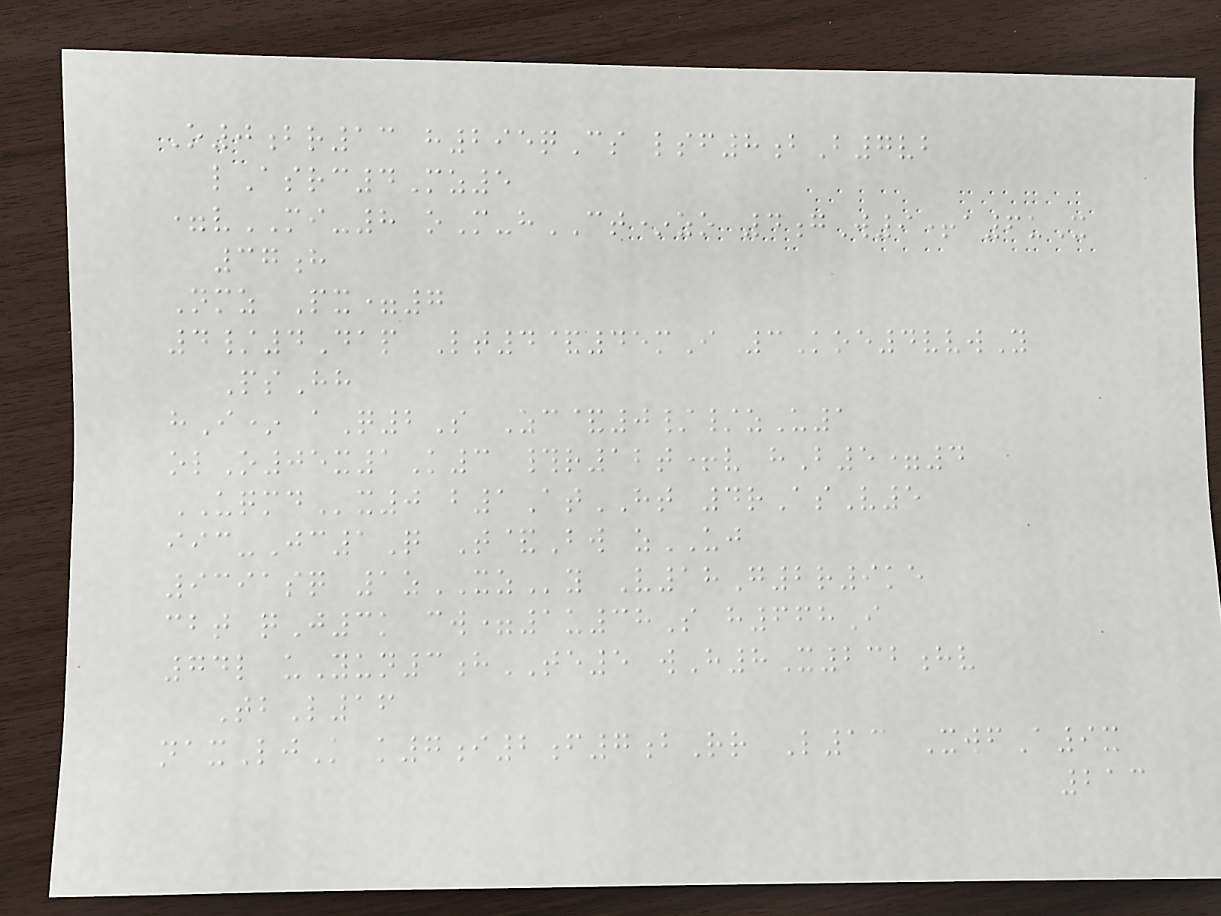O0br13 h295qCs lsf8bB7vb
lAsrc4Mz5
=vMI-8 oM-hCT*zo 4gW9+a6uX
37h
Nmz Px=7
4/4Dap Lt4&45mI 3Koe4vvwY
PsHh
hI* aQ2S Zc&0//zU1
olO05x1K3 #r12t+v hB5=4
UQMDx0 b1AtHT 4rAsV5
iic-Jc1Q T&Bw zUJ
9391sq 1zXZy V18G2r9ke
cbt qJ3k cw=1u38S h668I
74l uYun3hTE5 wH8X232hv
TbL16
naxLjK k7i2f7bRr L13 XwfA9x
213
